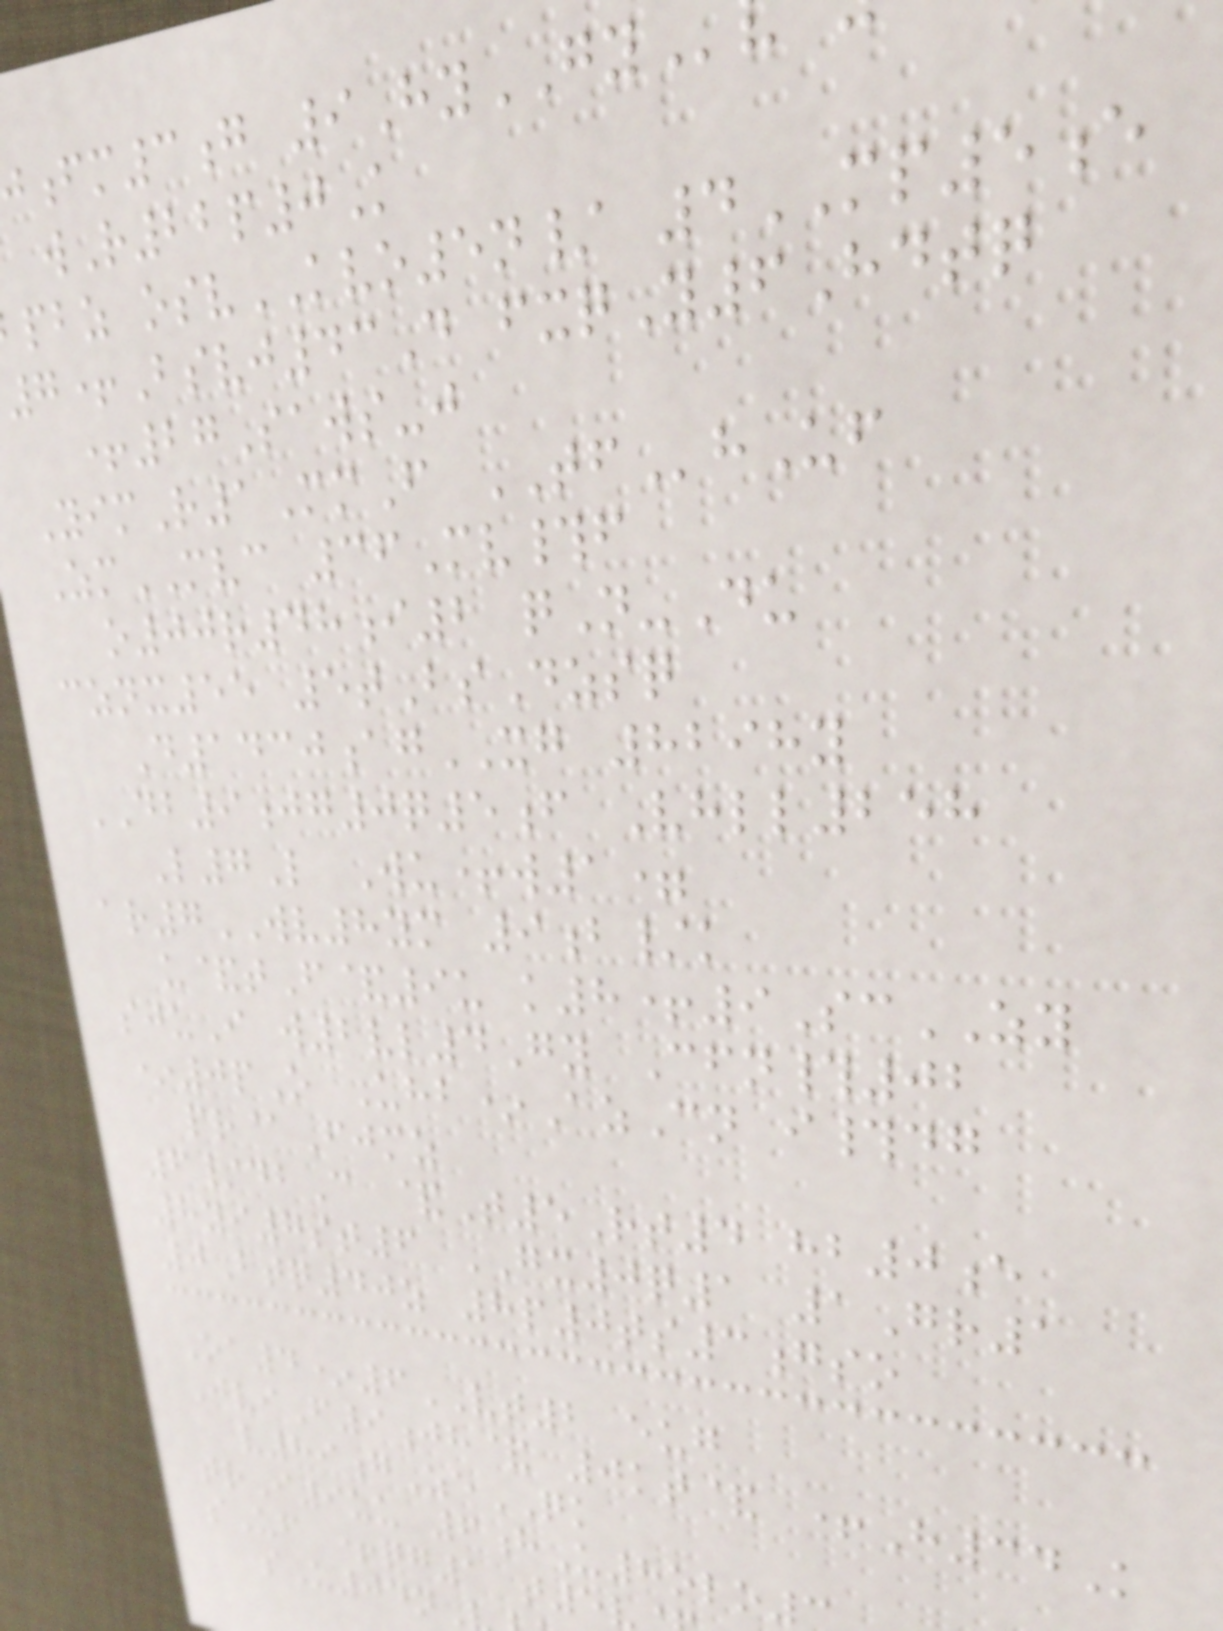fm3g 9HyGY
wR22p0K
pbz osvKVO5n/ 4MP5e
7+Bsvj43D fxqY6Hdtq
+27Saws-j
YimR1MmF TFhUf
ZmMVC 36Mv#f
o00r48i2 qN-Du
cznx55 5tBsDzsq
D1430agXG 8298y
DB9jg0q5f Vhll258
L7L Wu+w1=
ar7WV8ym 9b/k
u&tF&9u k8+9ScZY
sjuI w2vl4Gy Cfn#02
*0pO Uhb*AzCn i#dg
pr@Fjmz
6/dbC &T5Rt4 hb0e
8yi7st6 GX0q1 1Gr1
0Btq40z 8p0ts3gso
Oa4*6VT2 eug
JviF9jh& 0kt& +H34K
v89gZeQK
trI9uu 6hU8olo
sUf +qg1 t5v
sU04n
